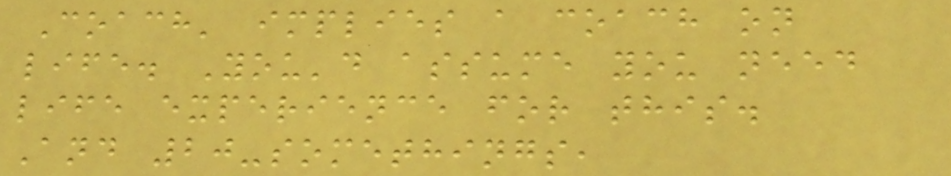Coach' implies a coach on
life. You'd assume you need
life experience for this.
And 20-somethings,
